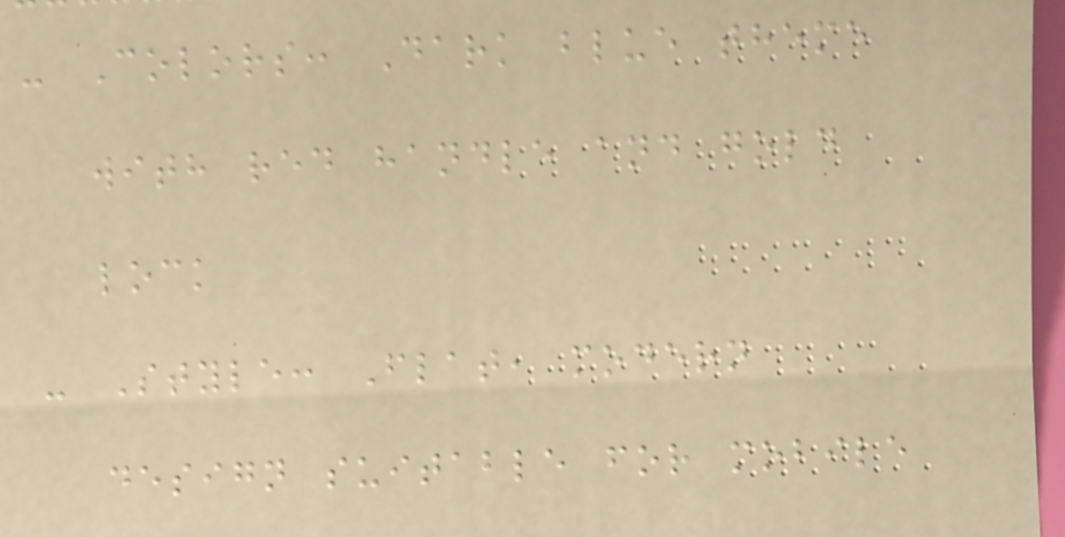- Colors: Dark blue theme
with red handle and gold
lock
- Style: Flat, modern
design suitable for mobile
